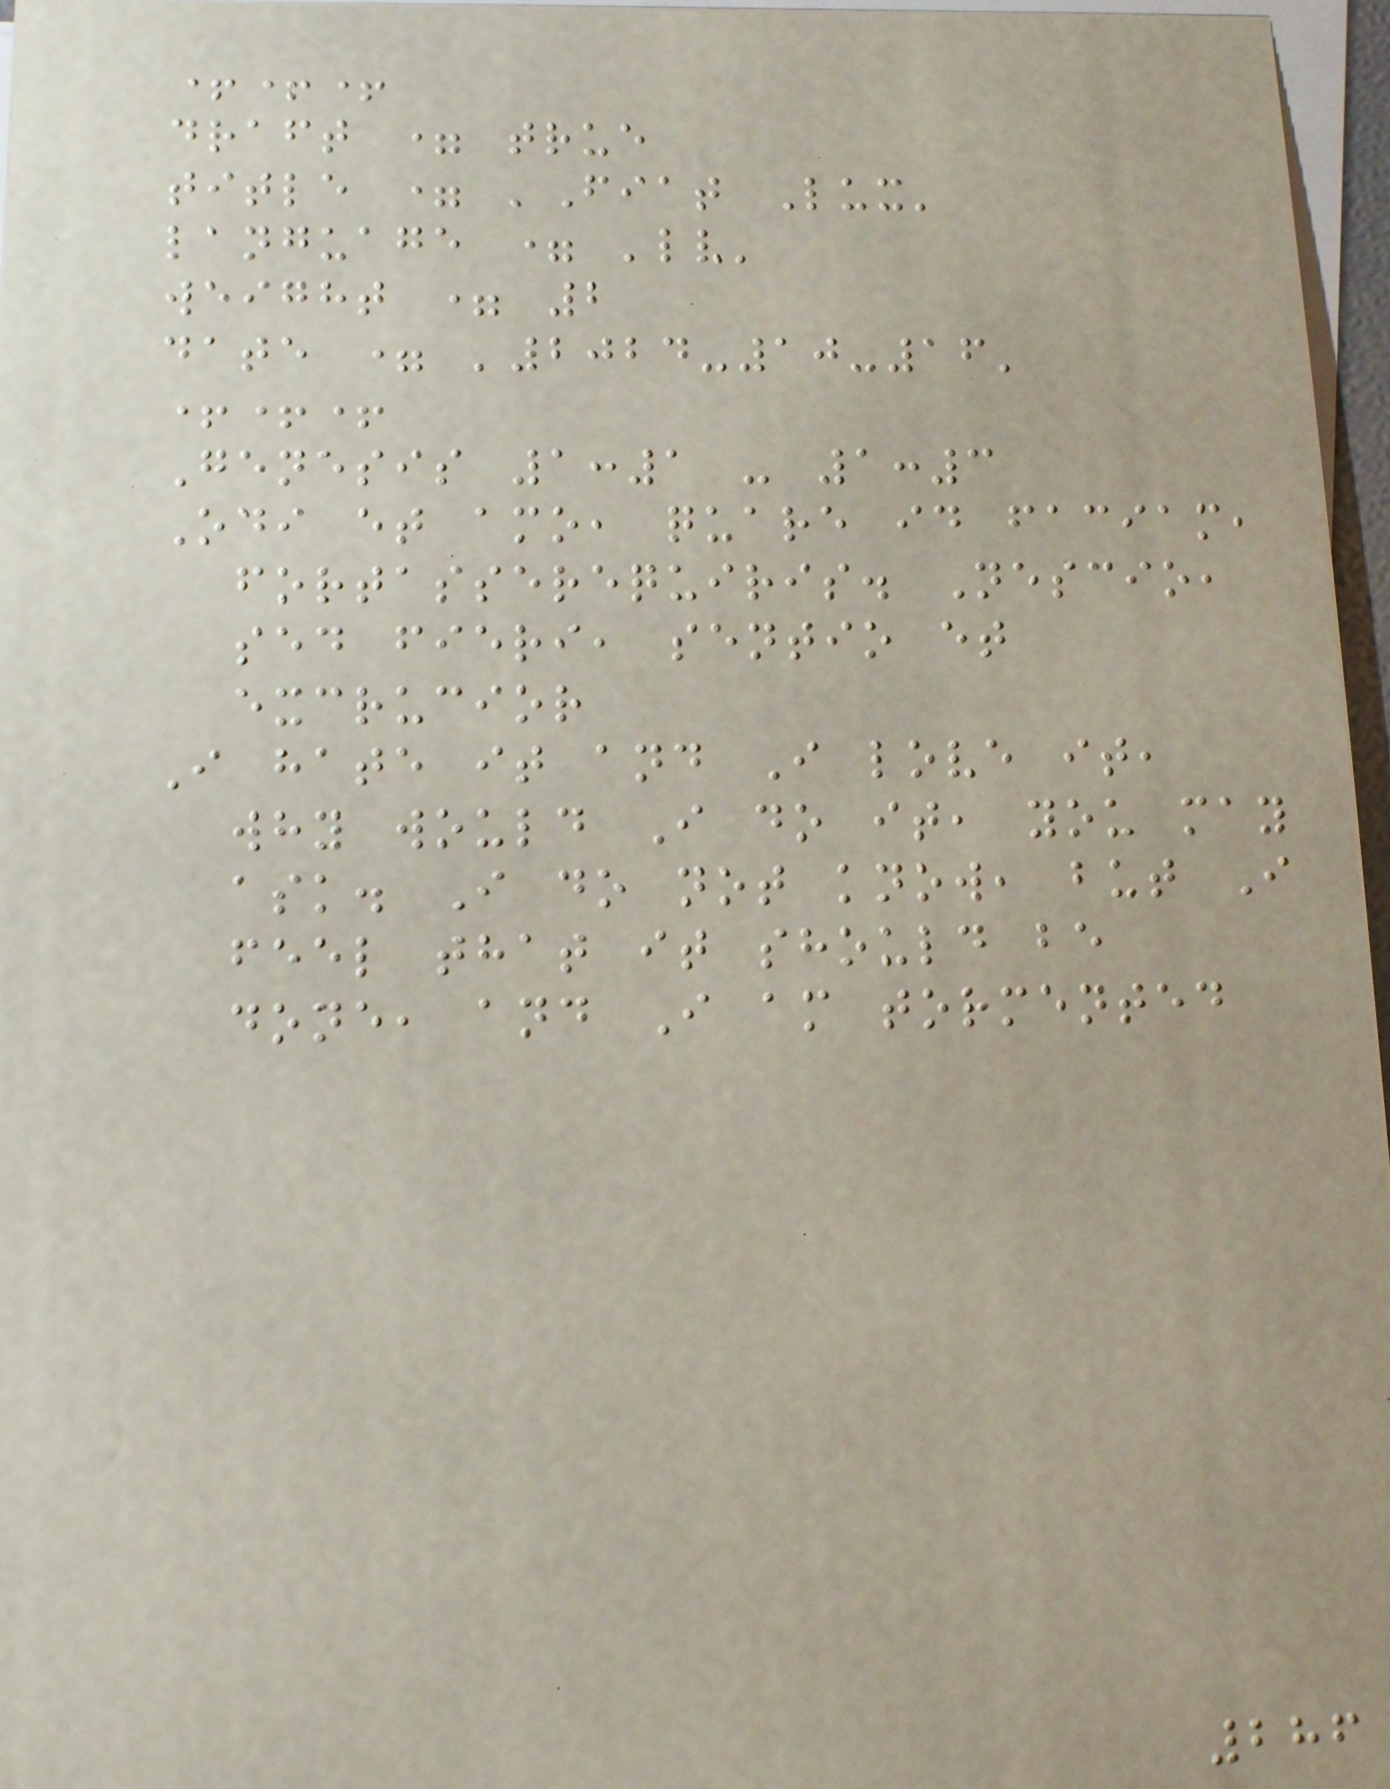+++
draft = true
title = 'Fiat Lux'
language = 'lv'
weight = 2
date = '2024-10-16'
+++
Genesis 1:1 - 1:3
Odi et amo, quare id faciam,
fortasserequiris. Nescio,
sed fieri, sentio et
excrucior
I hate it and I love it,
why would I do it, you may
ask. I do not know, but I
feel that it should be
done, and I am tormented
286
